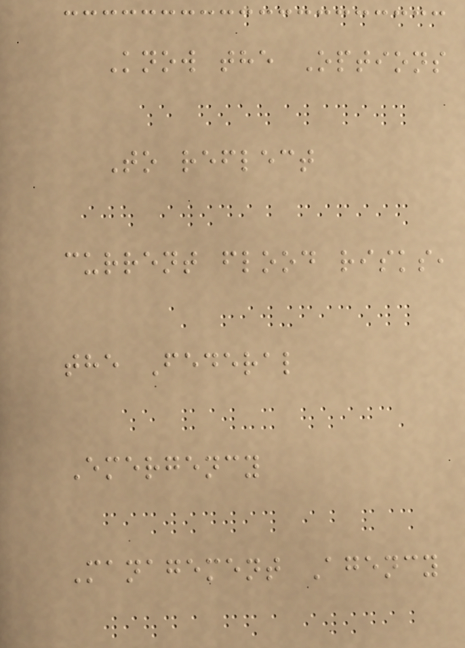Know the Options
To reflect
current flood risks,
the Federal
Emergency
Management Agency
